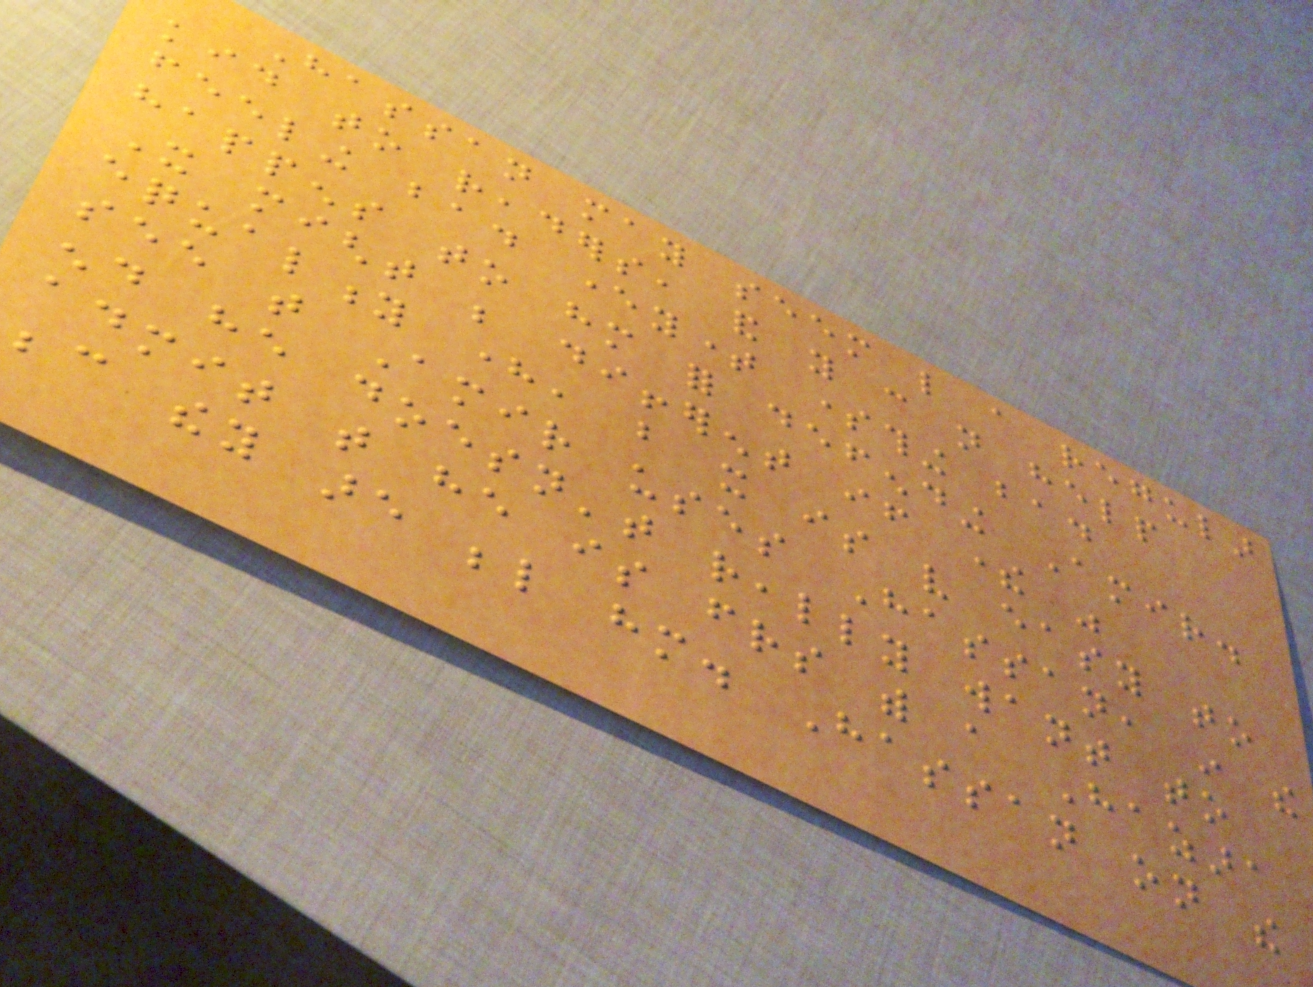Hassan may seem like a regular
kid to readers, and you can not help
feeling bad everytime something bad
happens to him for defending Amir.
It might be different if there was
equality here, but it is very easy to
see that Amir uses Hassan, in the
end he doesn't really want to
admit that he is friends with a Hazara
because they are below him. Hassan on the
